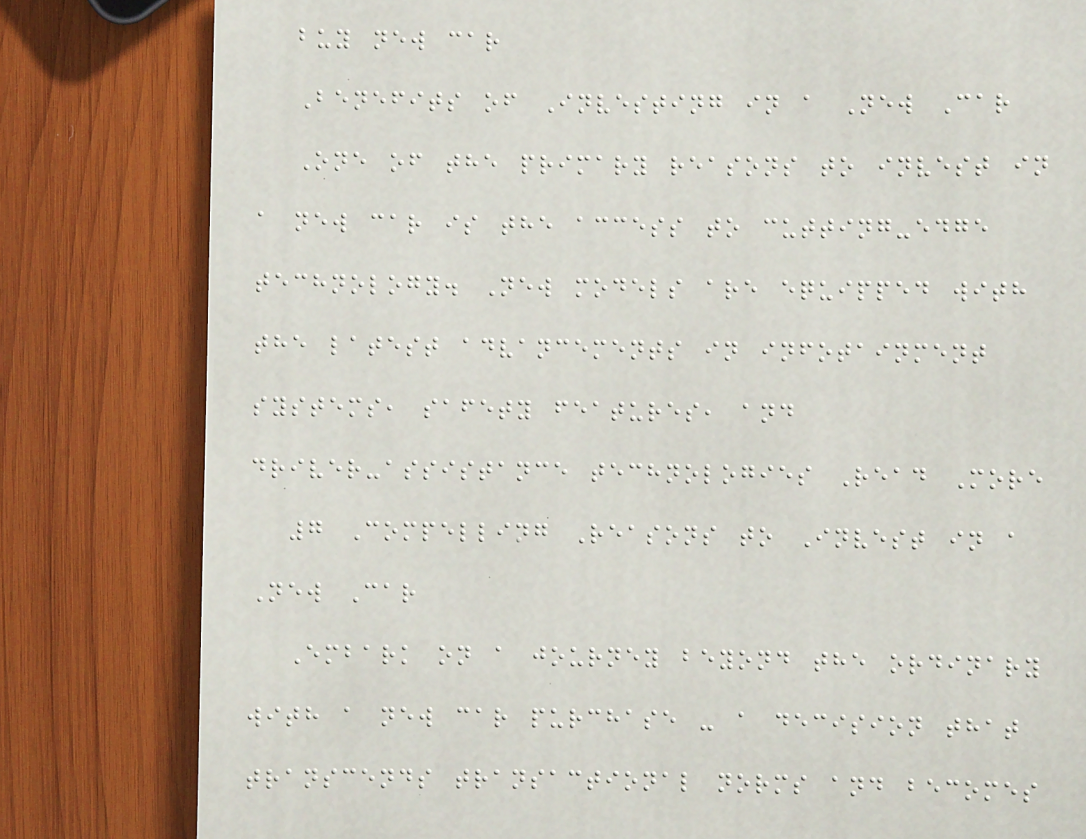buy new car
Benefits of Investing in a New Car
One of the primary reasons to invest in
a new car is the access to cutting-edge
technology. New models are equipped with
the latest advancements in infotainment
systems, safety features, and
driver-assistance technologies Read More
7 Compelling Reasons to Invest in a
New Car
Embark on a journey beyond the ordinary
with a new car purchase - a decision that
transcends transactional norms and becomes
